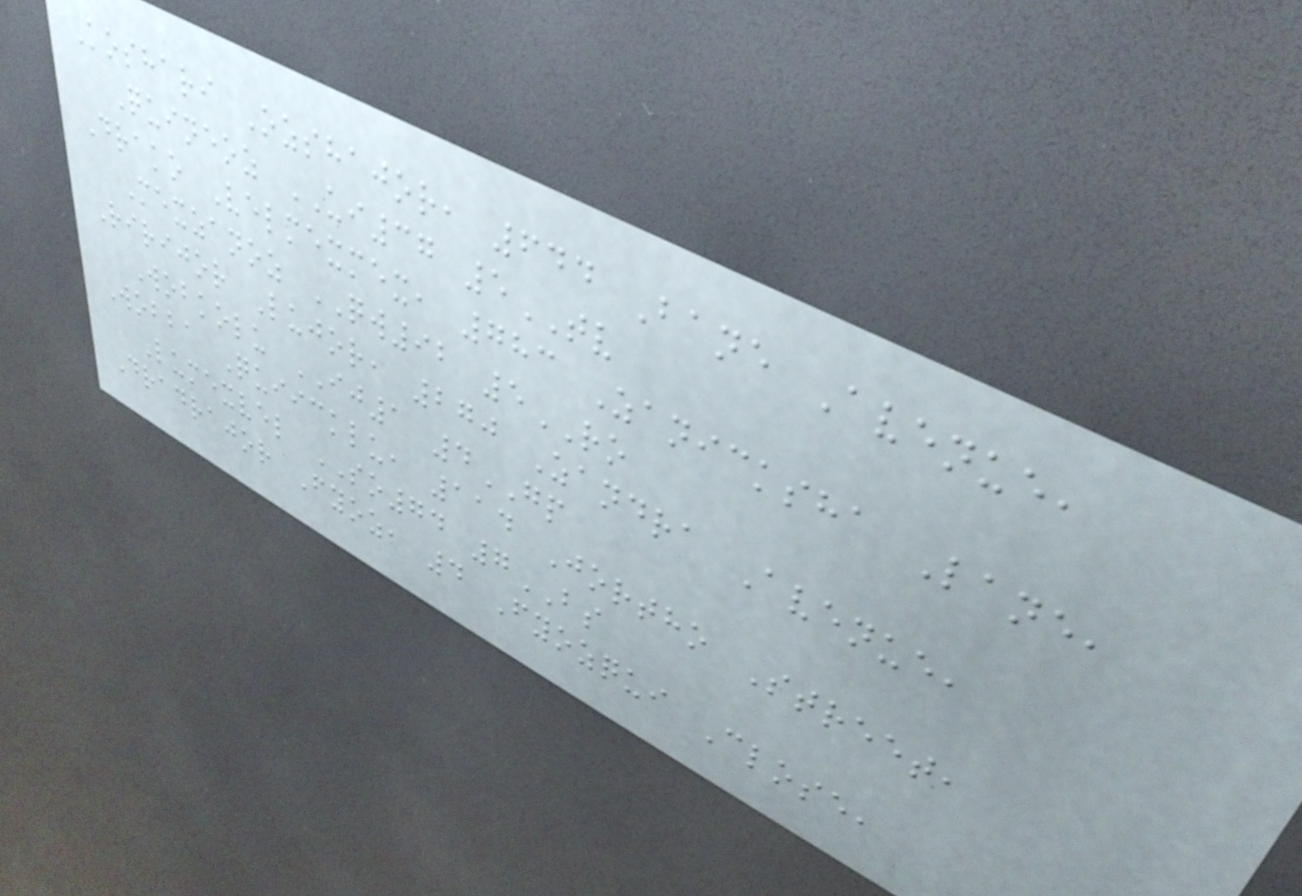Koshari Ozshajor, 644 Bane Avenue,
Quineoz UI37 5TV
Drako Velmexmex, 783 Zanicksha Lane,
Mexzanoz QW92 5RO
Ririjor Lujor, 270 Zandra Avenue,
Wobkolu IJ1 4GP
Wobba Quiicklu, 114 Jortho Street,
Lumexvel SO74 7BS
Dradrajor Fyoz, 4 Fyozqui Close,
